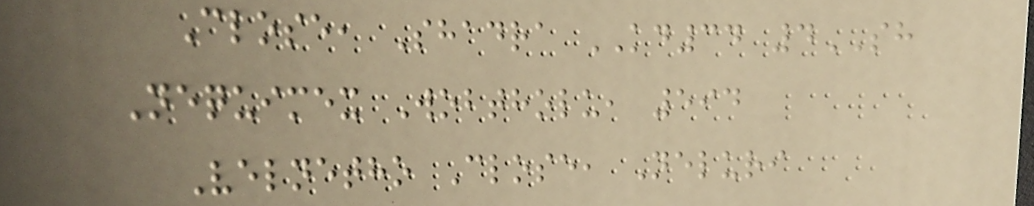Close, Shadra KD34 4SH
Nequimex Wobtholu, 594
Velnetho Close, Neluri
